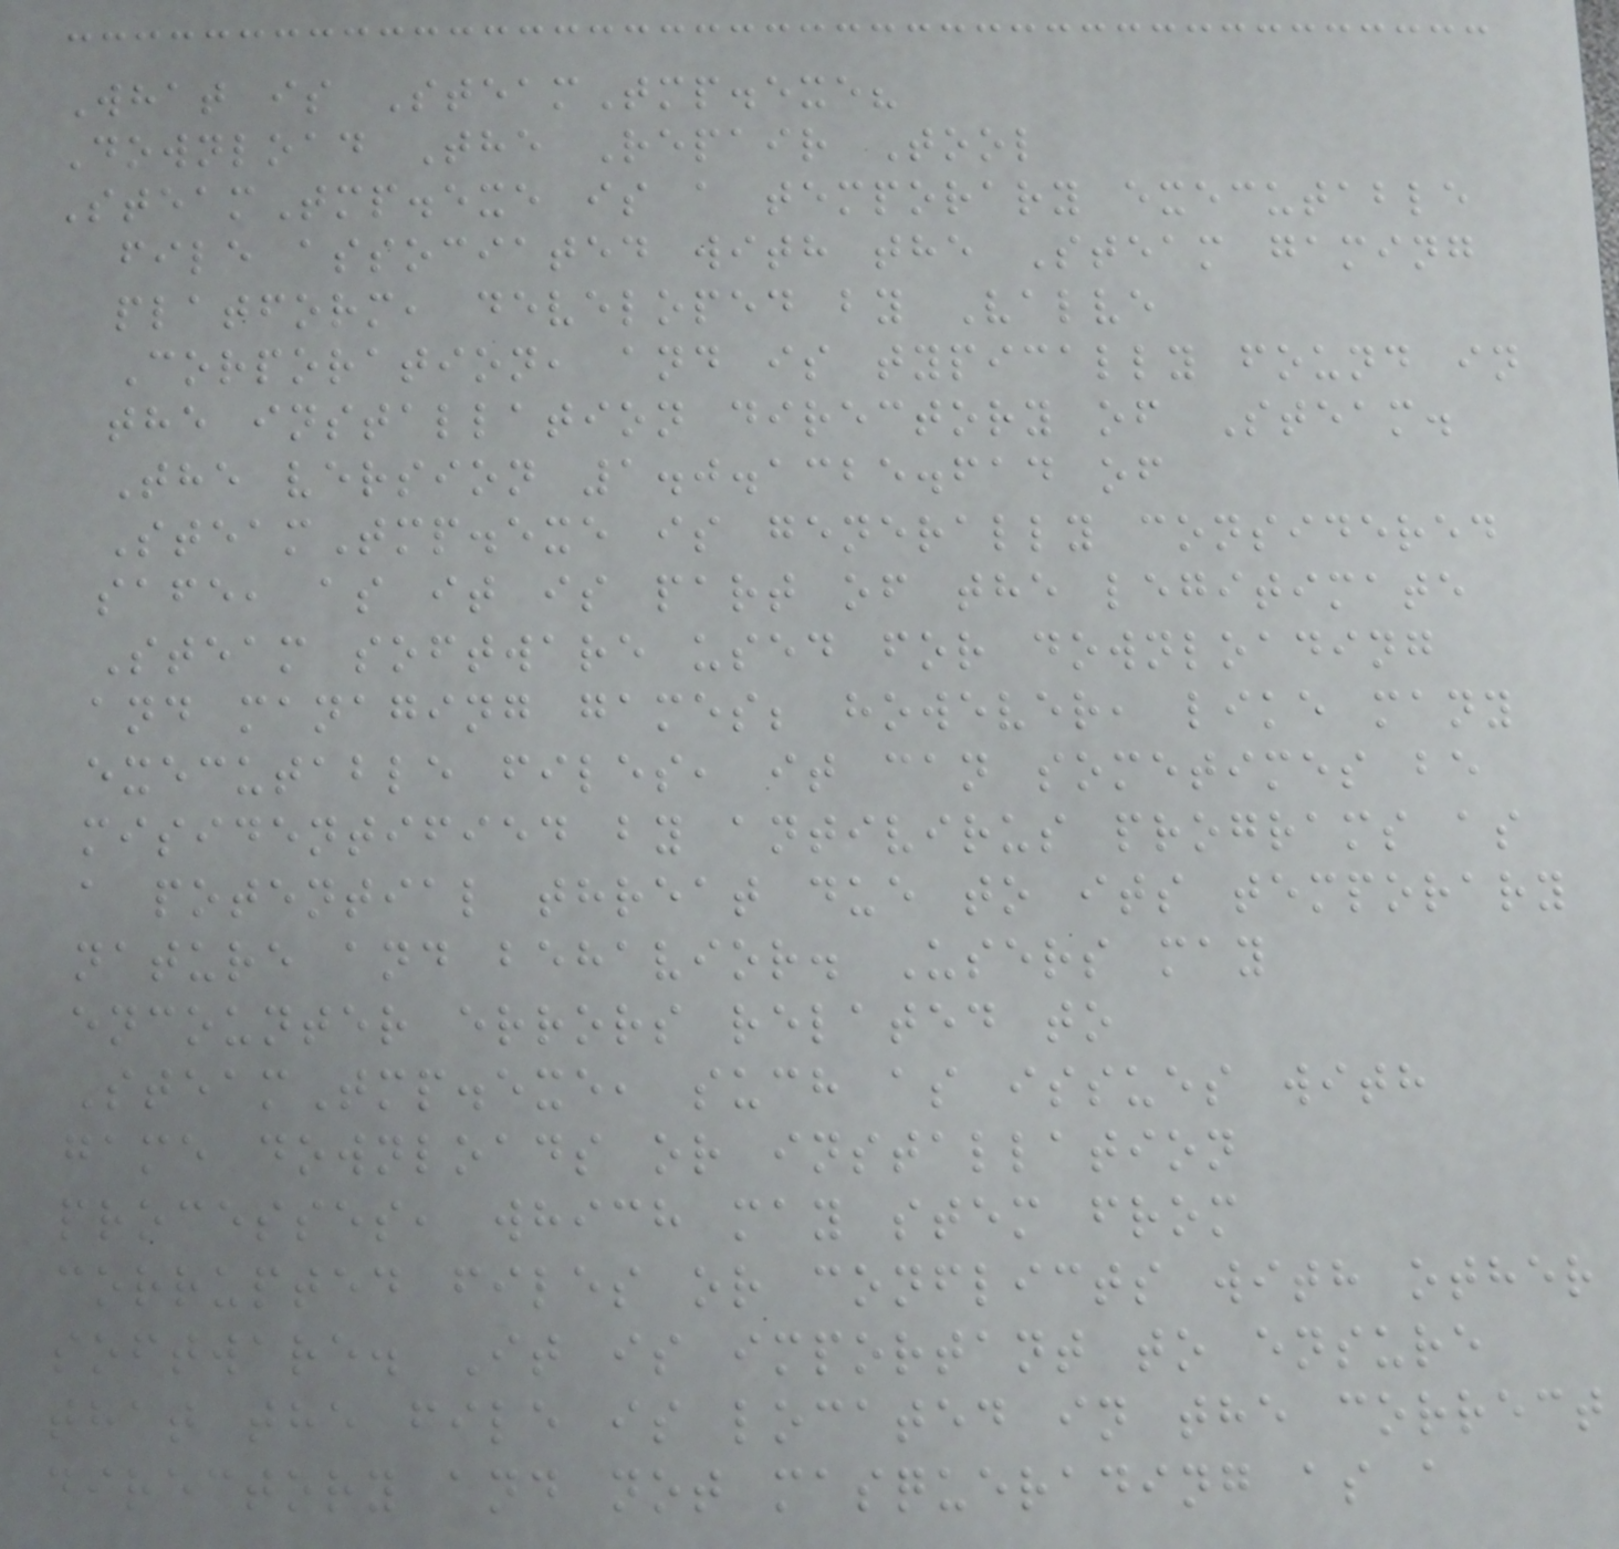What is SteamTmp.exe?
Download The Repair Tool
SteamTmp.exe is a temporary executable
file associated with the Steam gaming
platform, developed by Valve
Corporation, and is typically found in
the installation directory of Steam.
The version 1.0.1325.614 of
SteamTmp.exe is generally considered
safe, as it is part of the legitimate
Steam software used for downloading
and managing games; however, like many
executable files, it can sometimes be
misidentified by antivirus programs as
a potential threat due to its temporary
nature and behavior. Users may
encounter errors related to
SteamTmp.exe, such as issues with
game downloads or installation
processes, which may stem from
corrupted files or conflicts with other
software. It is important to ensure
that the file is located in the correct
directory and not masquerading as a
